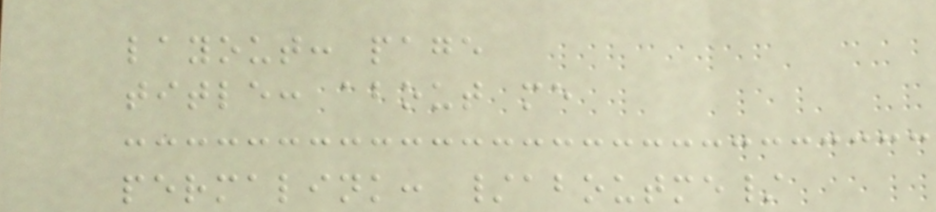layout: page
title: about me
permalink: /aboutme/
